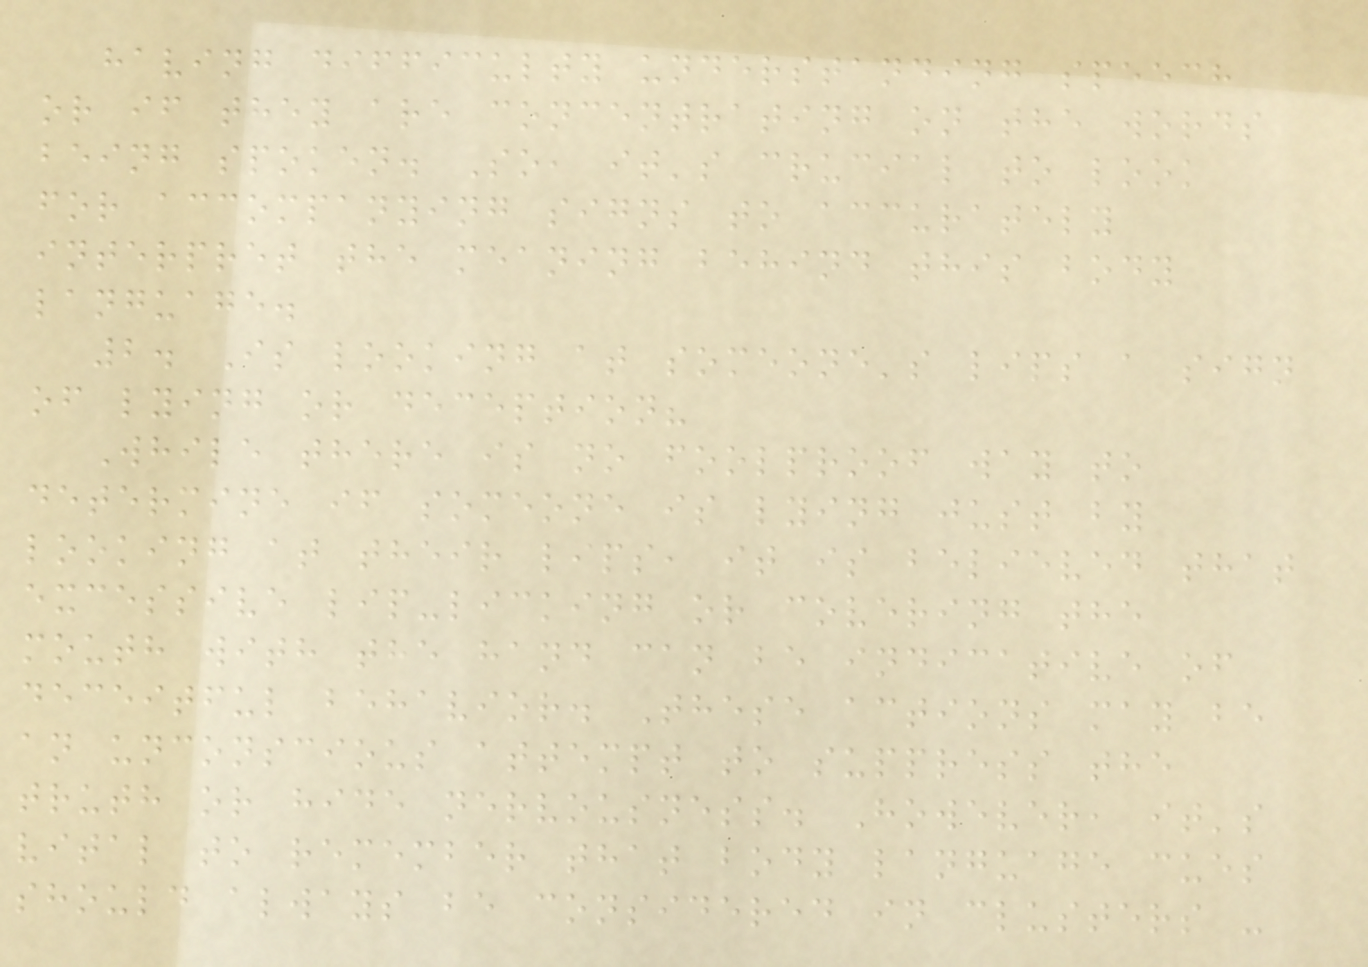having difficulty understanding speech
or if they are concentrating on the words
being spoken. So, it's crucial to look
for accompanying signs to accurately
interpret the meaning behind this body
language.
2. Is looking at someone's lips a sign
of lying or deception?
While there is no foolproof way to
determine if someone is lying just by
looking at their lips, it is believed that
excessive lip-licking or covering the
mouth with the hand can be indicative of
deceitful behavior. These actions may be
an unconscious attempt to suppress the
truth or hide nervousness. However, it's
vital to remember that body language cues
should always be considered in clusters -
